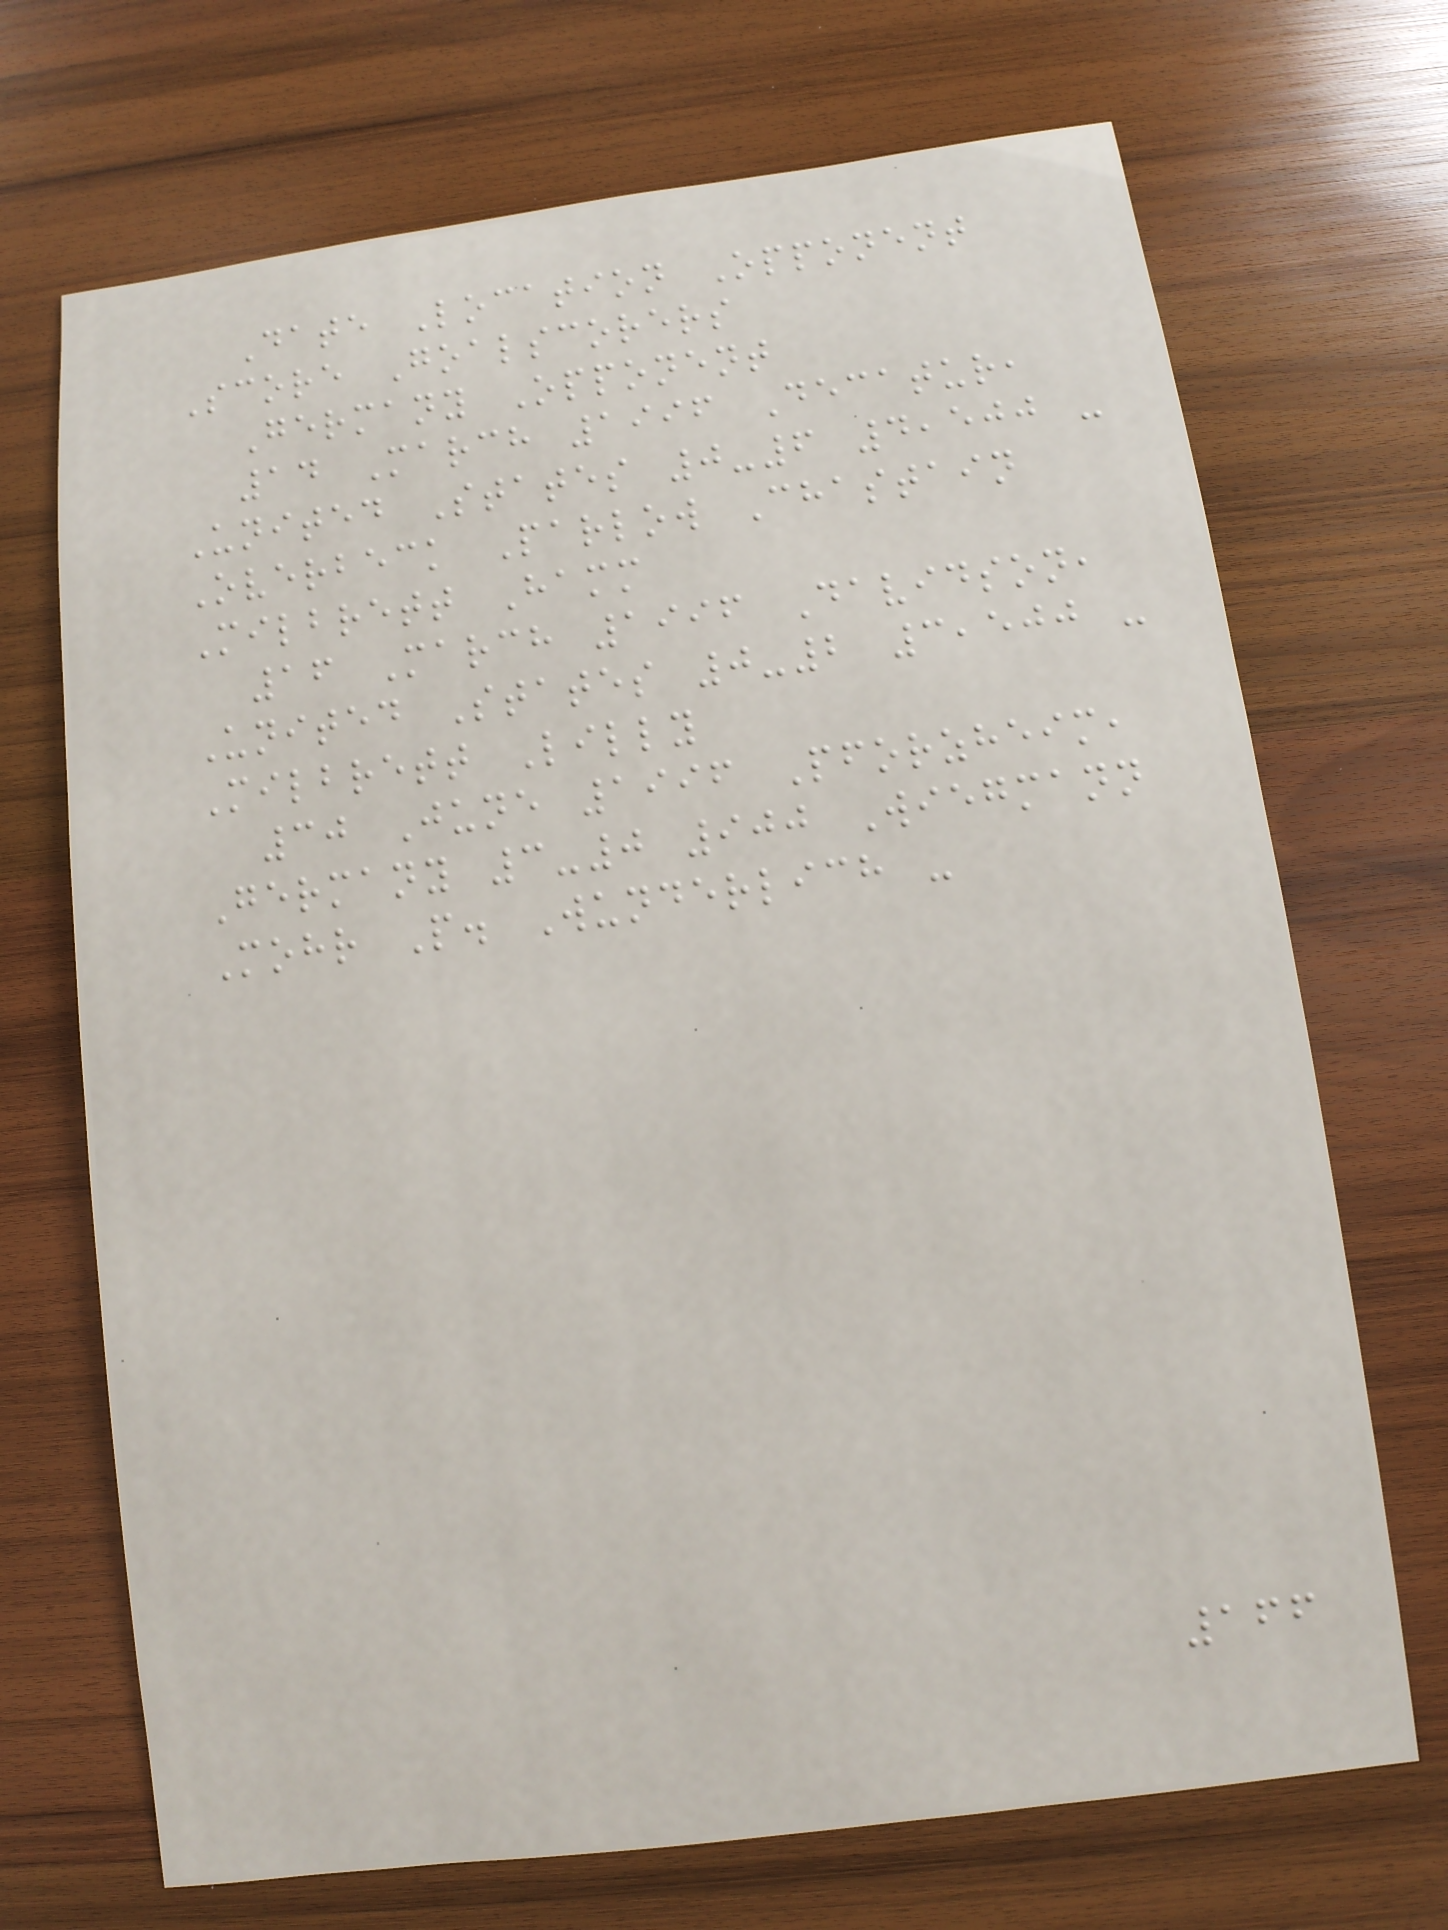Date Location Opponent
Score Goalscorers
Germany Opponent
14 March 1996 Decatur,
United States 0-6 4,500 -
Overbeck Parlow Chastain
Milbrett Hamm
16 March 1996 Davidson,
United States 0-2 3,500 -
Milbrett Lilly
30 June 1996 Pforzheim,
Germany 3-0 900 Wiegmann
Mohr P. Wunderlich -
166
